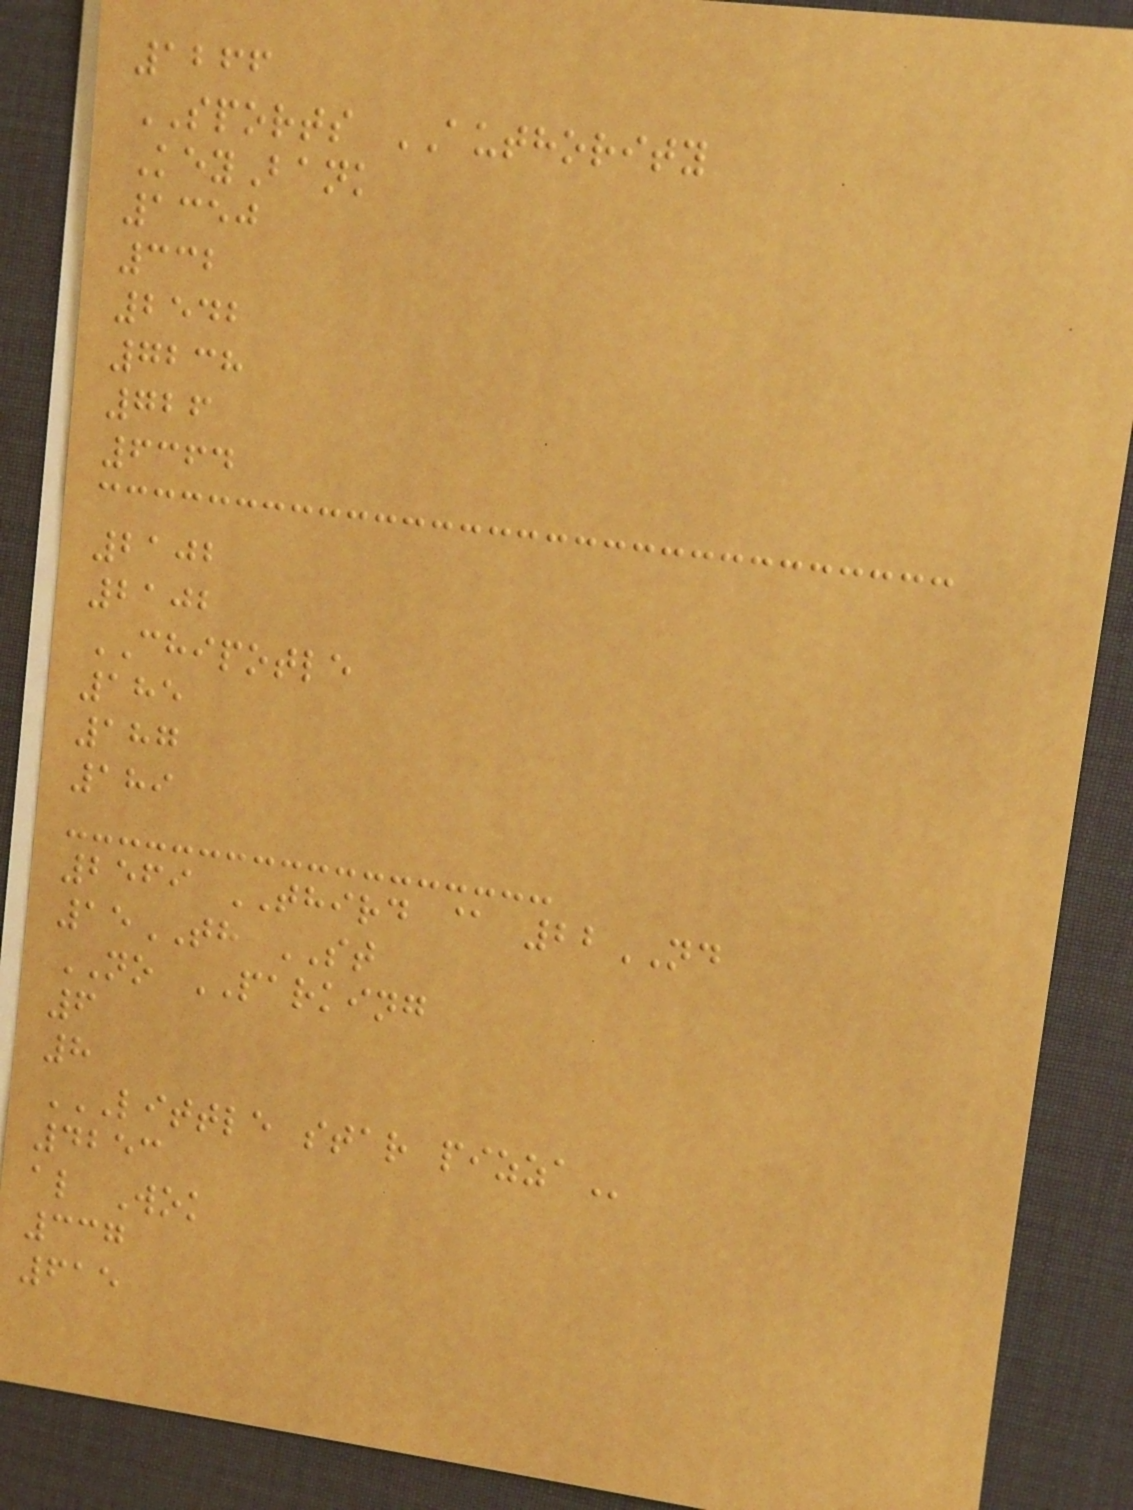1266
SPORTS AUTHORITY
KeyBank
1350
332
2542
7238
726
6364
2102
2102
CHIPOTLE
185
187
189
2569 THIRD @ 22ND
15TH ST
NO PARKING
6
8
LITTLE STAR PIZZA
4253
al Wok
337
615
